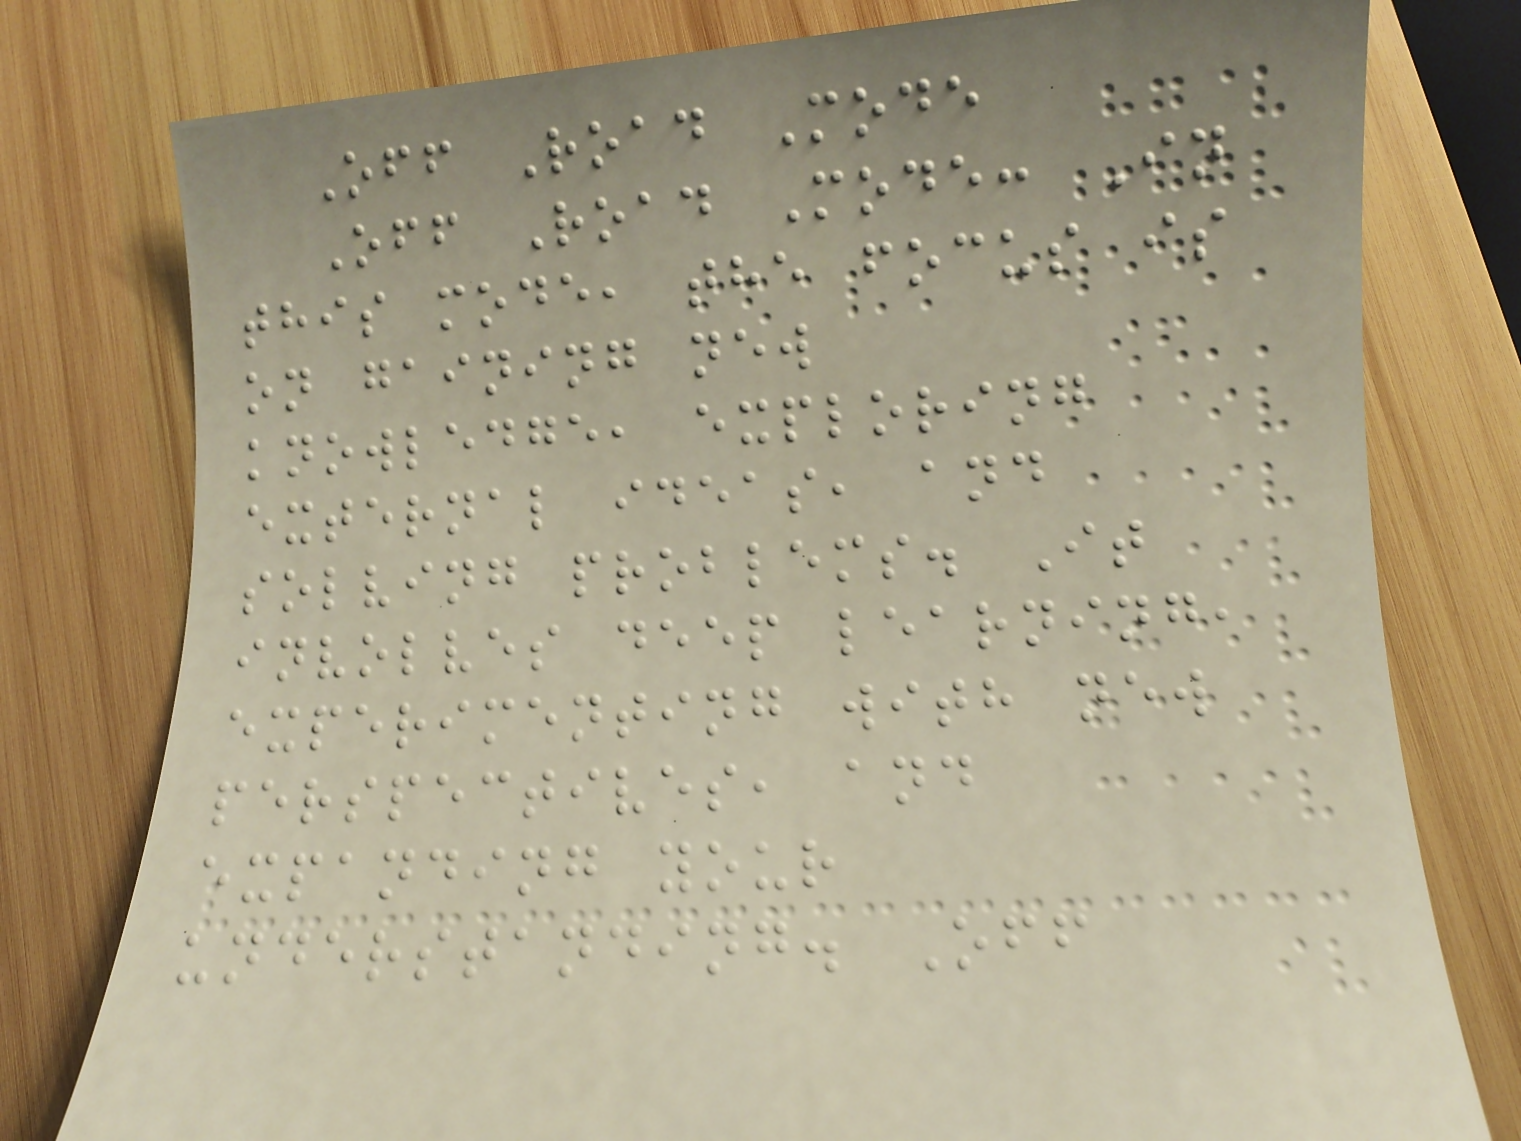Off Road Mode
Off Road Mode: In
this mode, the focus is
on gaining new
knowledge, exploring
external ideas, and
solving problems. It
involves deep learning,
experimenting with new
perspectives, and
expanding your
understanding. Off
